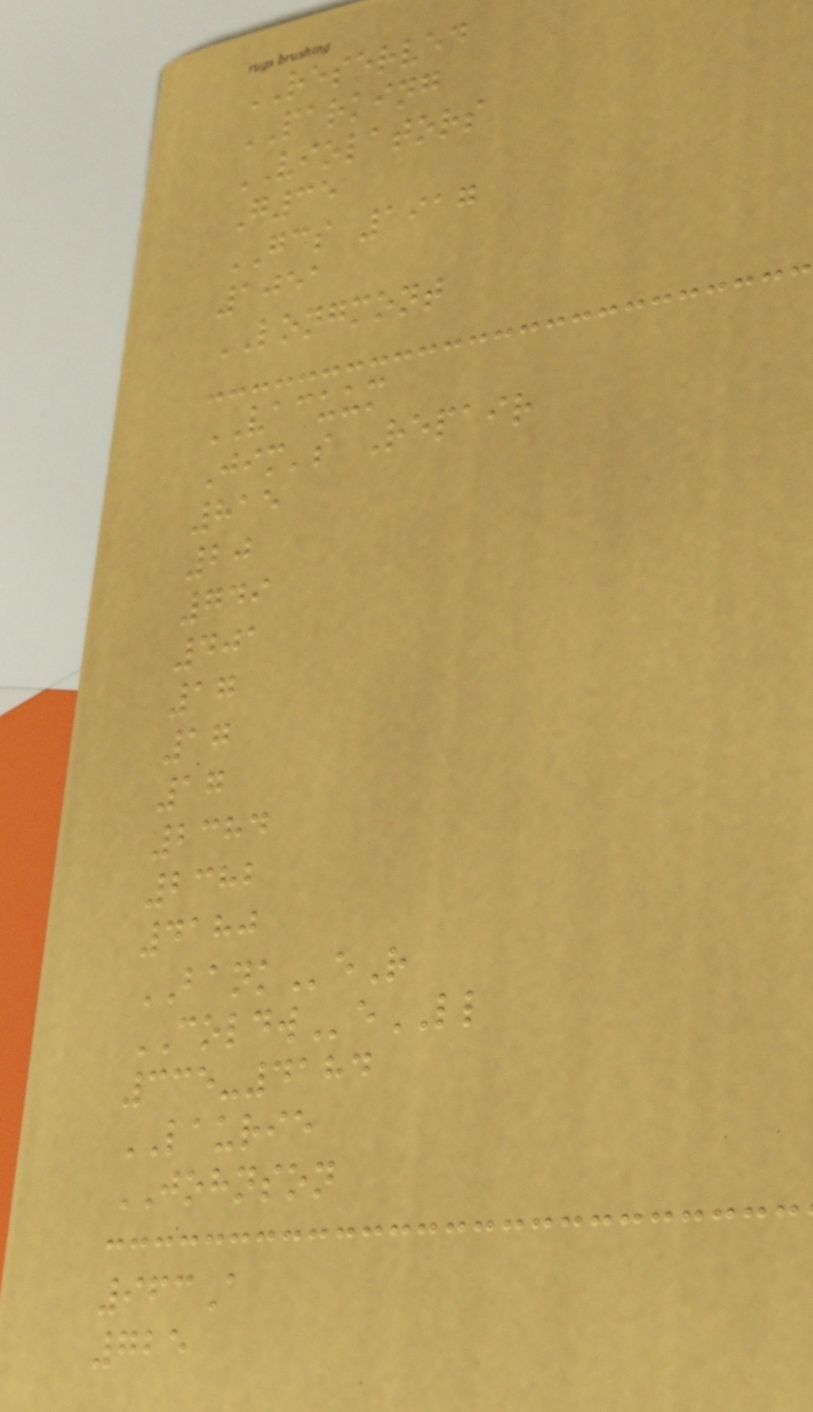RESERVED
PARKING
VIOLATORS
G35
GCS 1917
1051
LONGMONT
VACUUM
Jim's Repair
815
20
749
401
17
17
17
2384
2382
4180
BANKeR
COLDWeLL
335-4184
LAURIE
JOHNSON
963A
725
